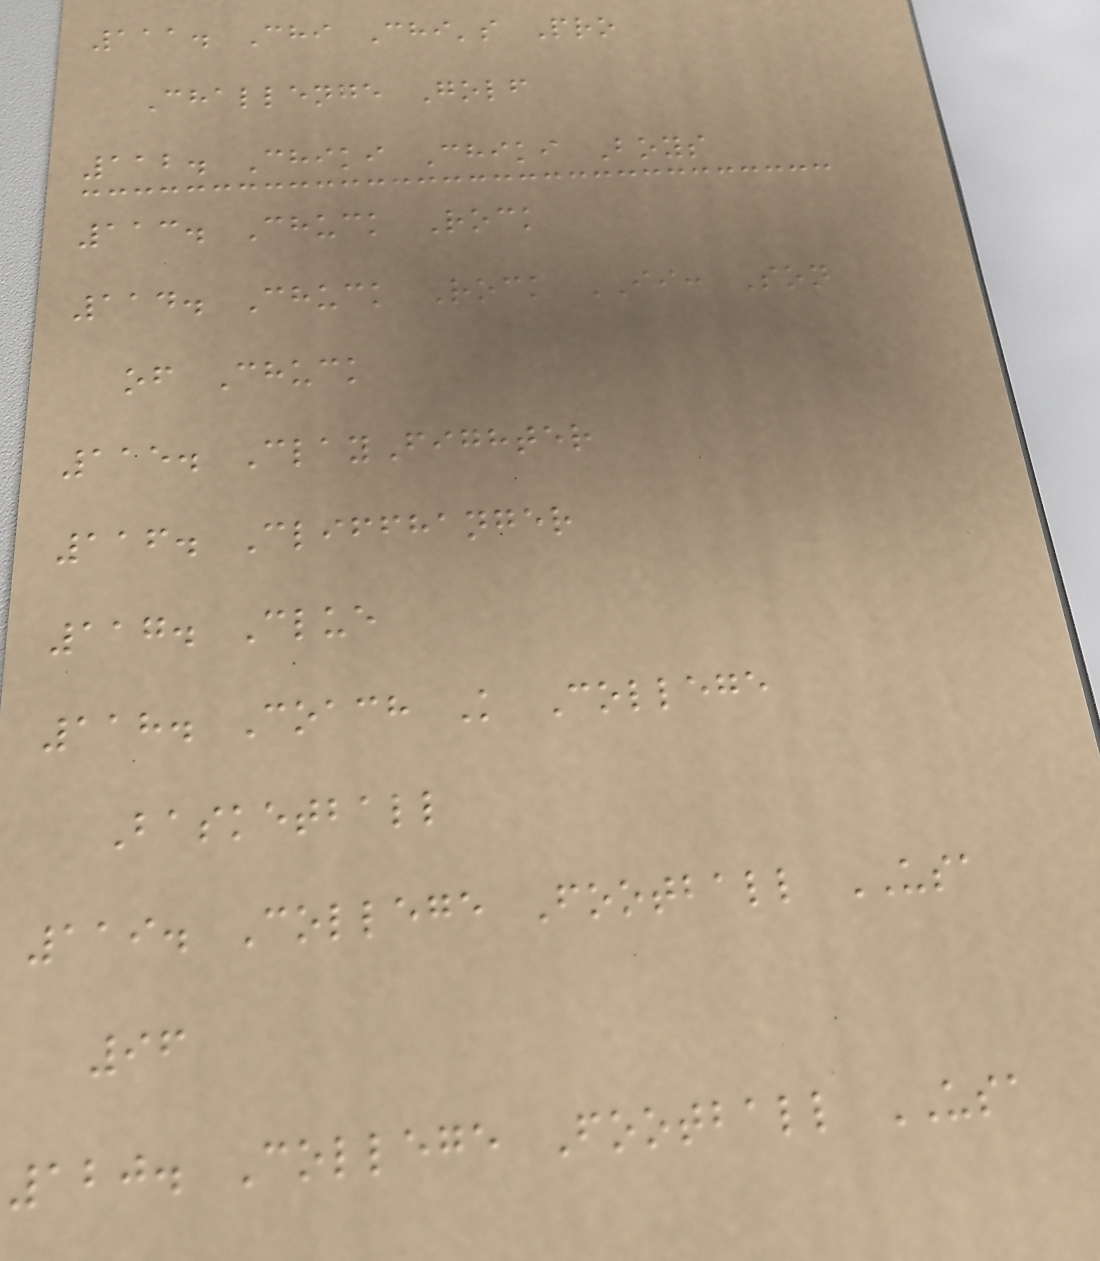111. Chi Chi's Pro
Challenge Golf
112. Chiki Chiki Boys
113. Chuck Rock
114. Chuck Rock II: Son
of Chuck
115. ClayFighter
116. Cliffhanger
117. Clue
118. Coach K College
Basketball
119. College Football USA
96
120. College Football USA
